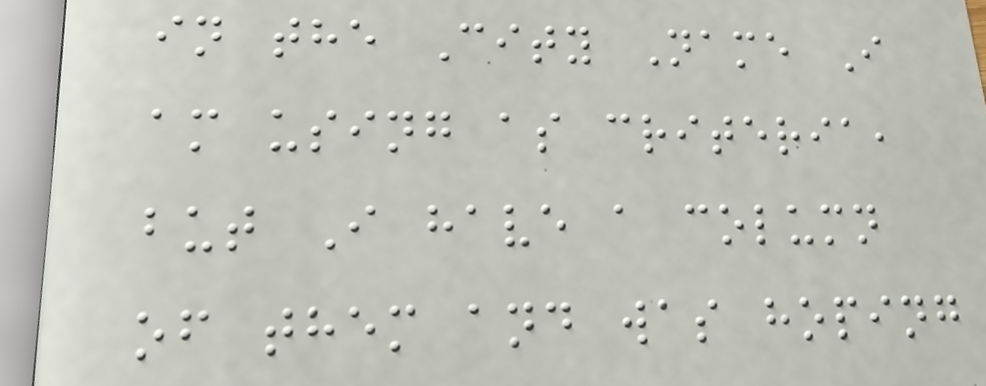in the City Name I
am using as criteria,
but I have a column
of them and was hoping
